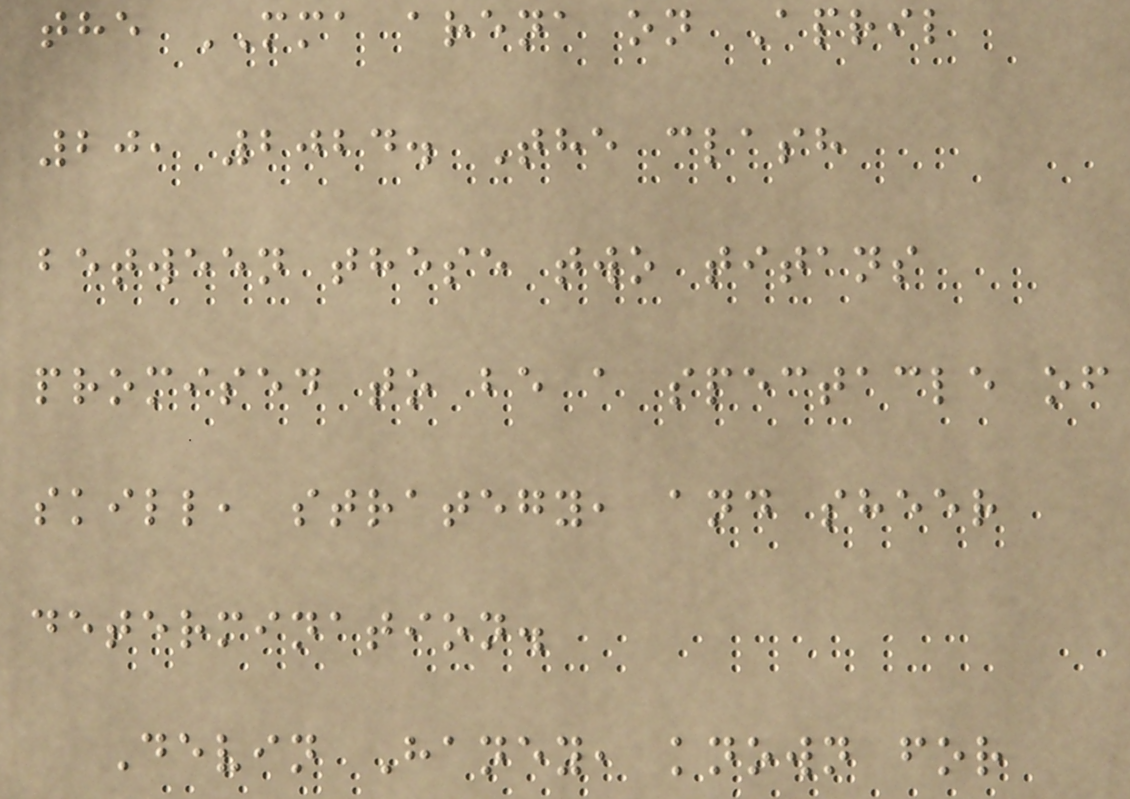the MMA arena on April
20, 2024. The clash
between these two titans
promised to be a spectacle of
skill, strategy, and sheer
determination.
Devin Haney, known for
